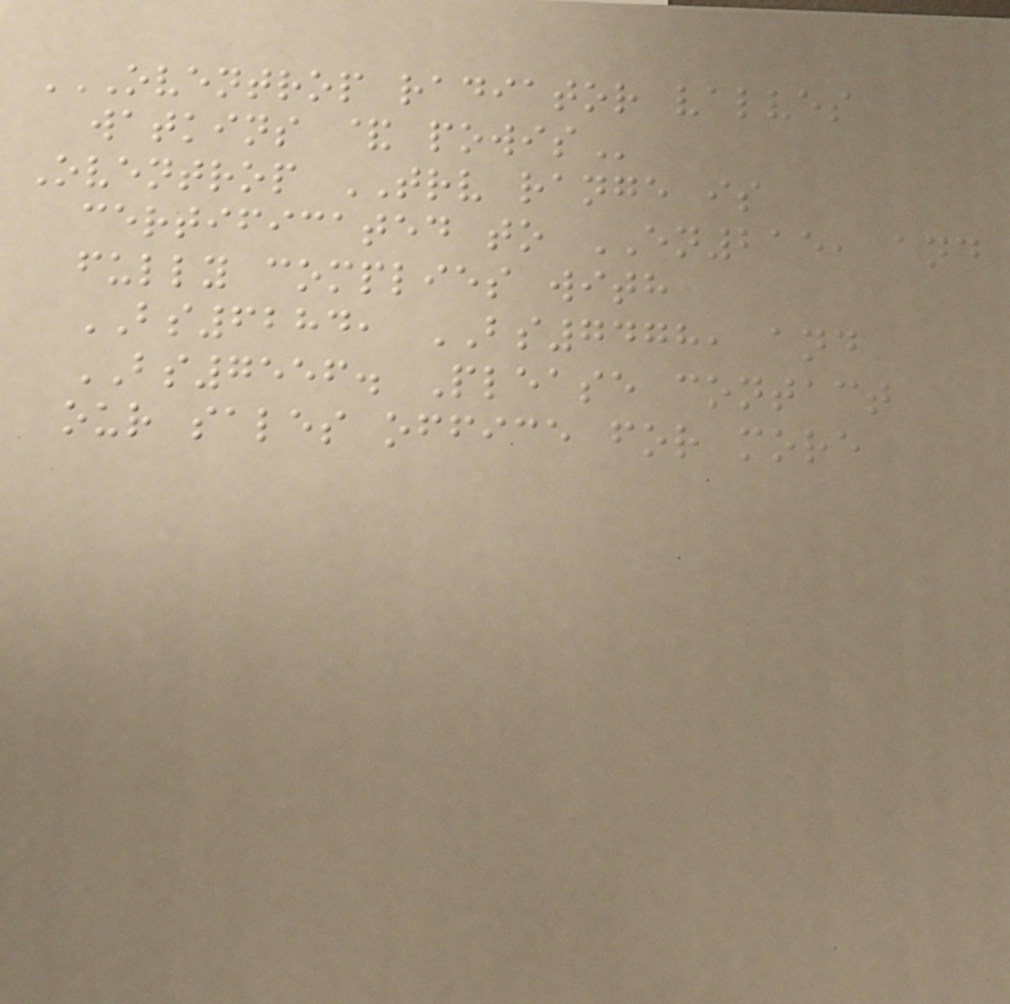OVENTROP RADIATOR VALVES
WATKINS & POWIS
Oventrop TRV range is
certificated to EN215, and
fully complies with
BS6284, BS7478, and
BS7556. Please contact
our sales office for more
